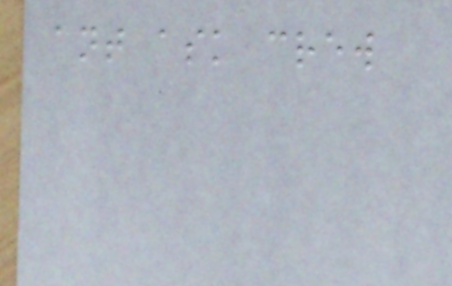ant ask crew
